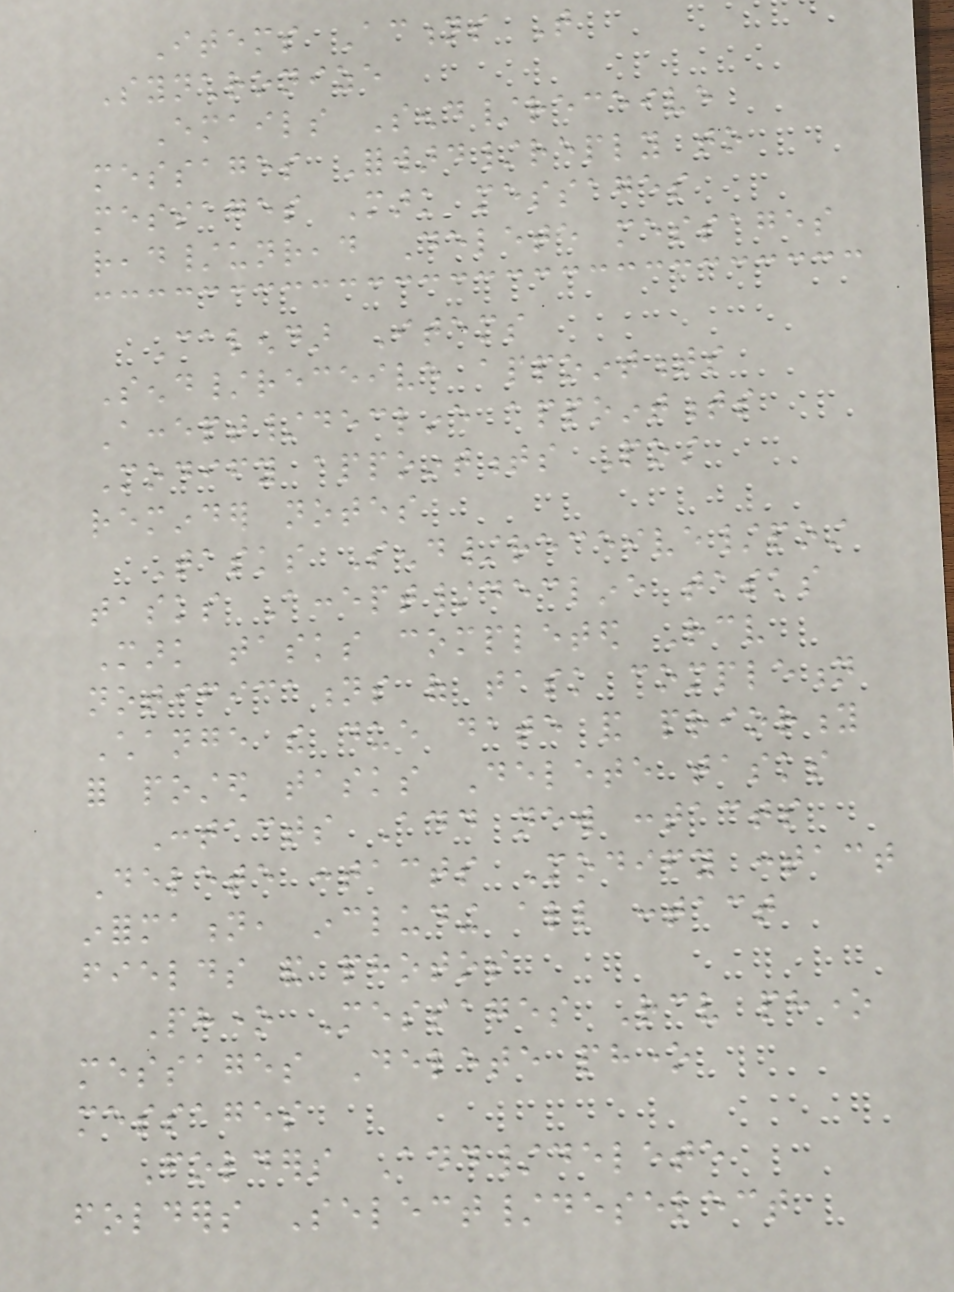Items Actions That
Synchronize
Emails Send/receive
messages Forward/reply to
messages Mark messages
read/unread Delete messages
Calendar Items
Send/receive appointments
Accept/decline appointments
Modify appointments Post
reminder notes
Tasks Send/receive/post
tasks Accept/decline tasks
Mark tasks completed Receive
notifications of task completion
Change the due date and priority
for posted tasks Delete tasks
Contacts Add new contacts
Delete contacts Modify contact
information, including all contact
fields and photos
Phone Messages Receive phone
messages Delete phone
messages
Folders Add/delete
folders Select/deselect
